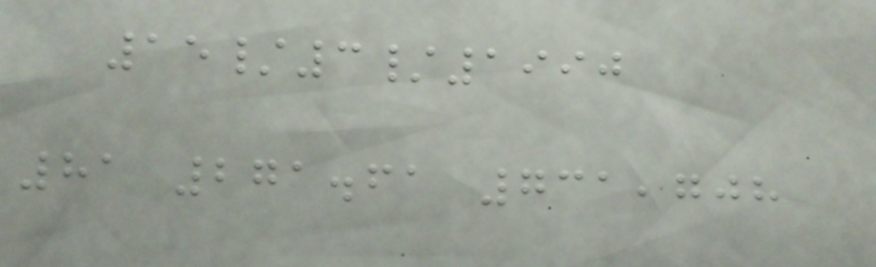15/3/1990
81 271.61 731,708
